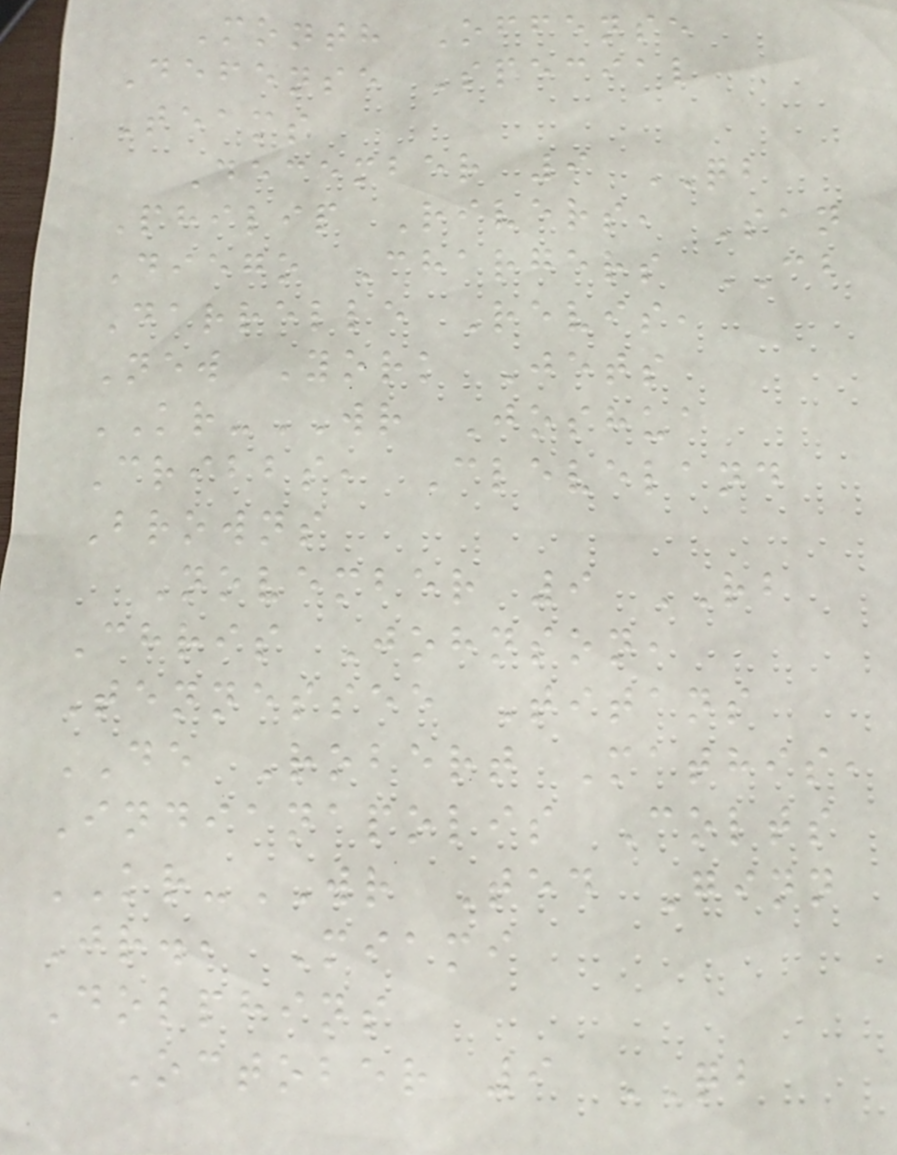Month Offense
Defense Special
Teams
December 9 QB
Philip Rivers, San
Diego Chargers CB
Darrelle Revis,
New York Jets
KR-WR Joshua
Cribbs, Cleveland
Browns
November 9 RB
Chris Johnson,
Tennessee Titans
DE Robert Mathis,
Indianapolis Colts
KR-WR Ted Ginn
Jr., Miami
Dolphins
October 9 QB
